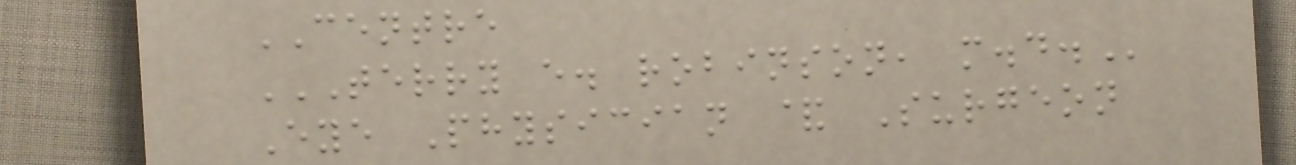CENTRE
TERRY E. ROBINSON, M.D.
Eye Physician & Surgeon
